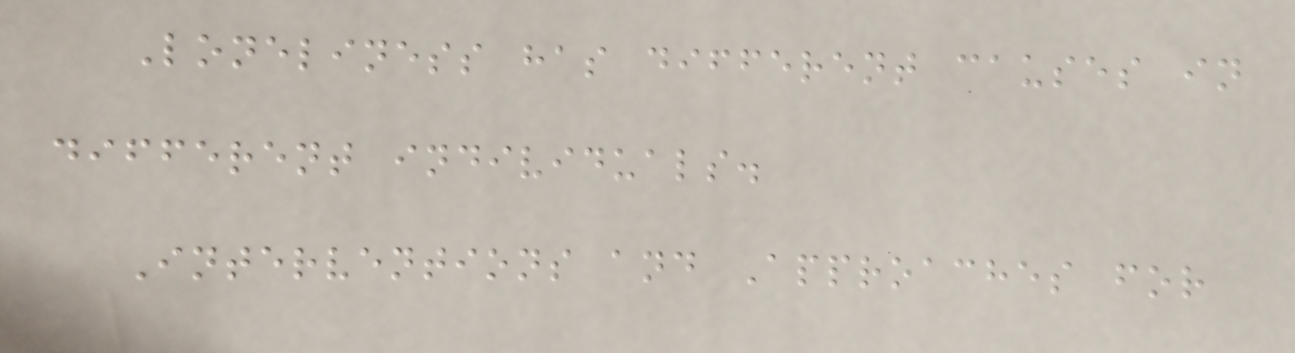Loneliness has different causes in
different individuals.
Interventions and Approaches for
